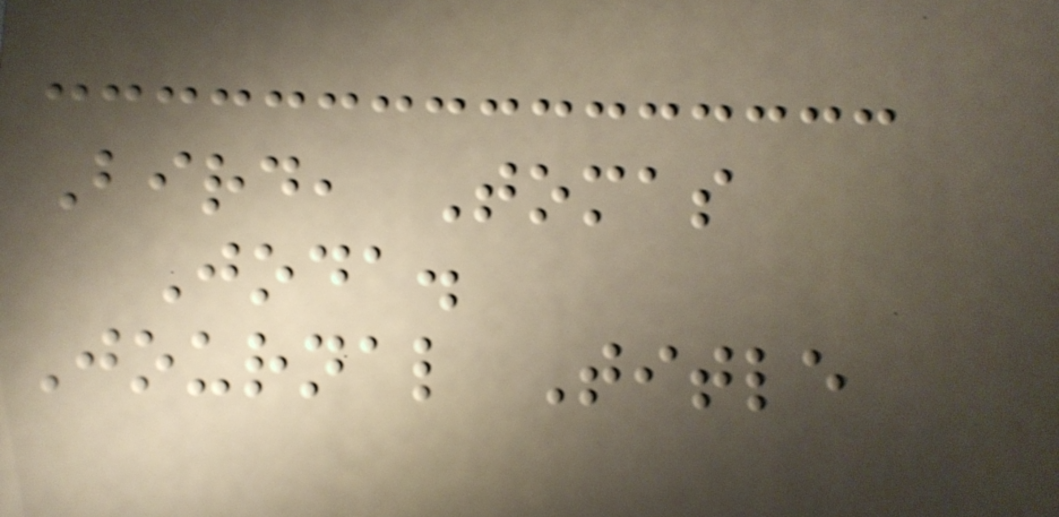Bird, Tomas
Joda.
Journal Title
